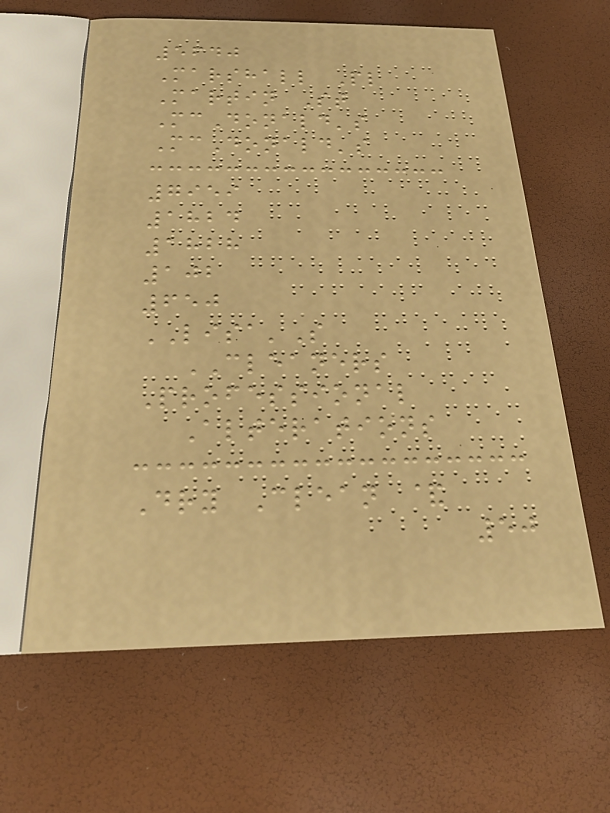5640
Marshall Pl
Martin St
McDonald's
McDonald's
7959
1824
1828
102
650
LISA'S
CLEANERS
Professional
Alterations
Dry Clean &
50
